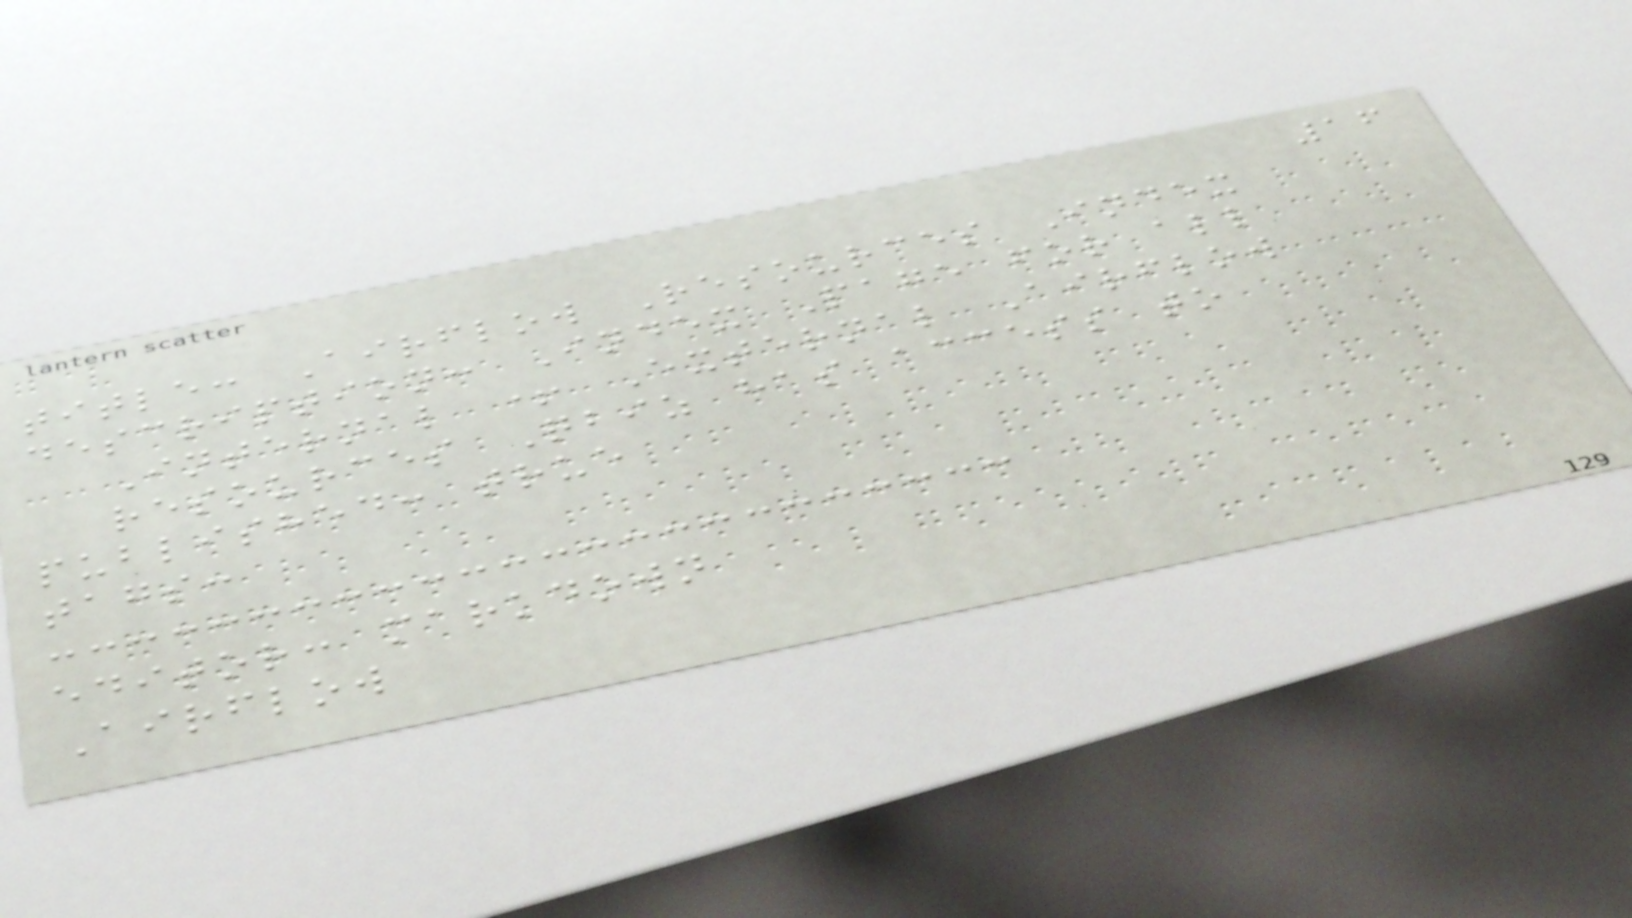16
title: Airflow Resources Index
description: Index Page for all
Internal + External Airflow
resources Qbiz has access to
published: true
tags:
editor: markdown
Airflow
